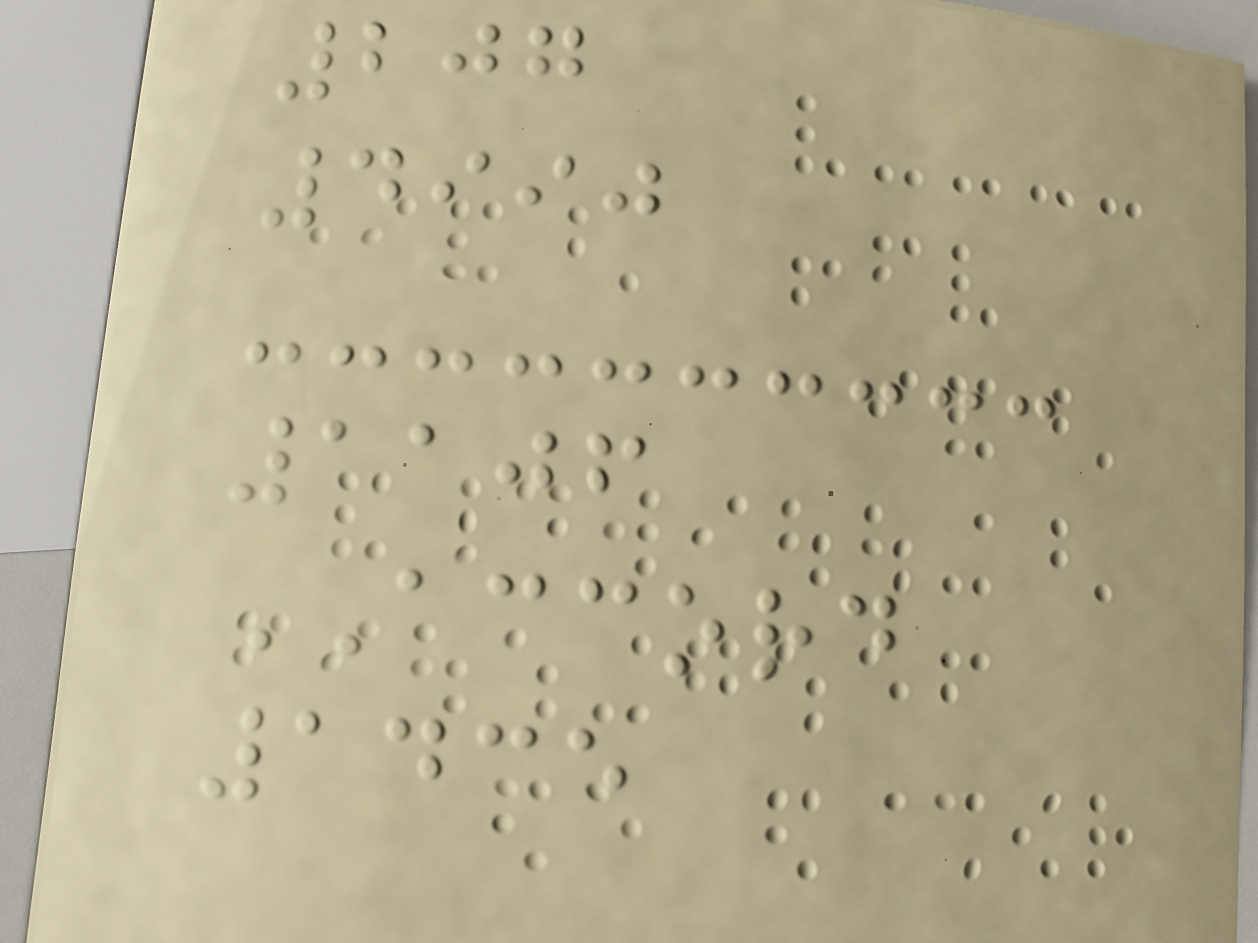207
4990
1106
ACCORD
1435
